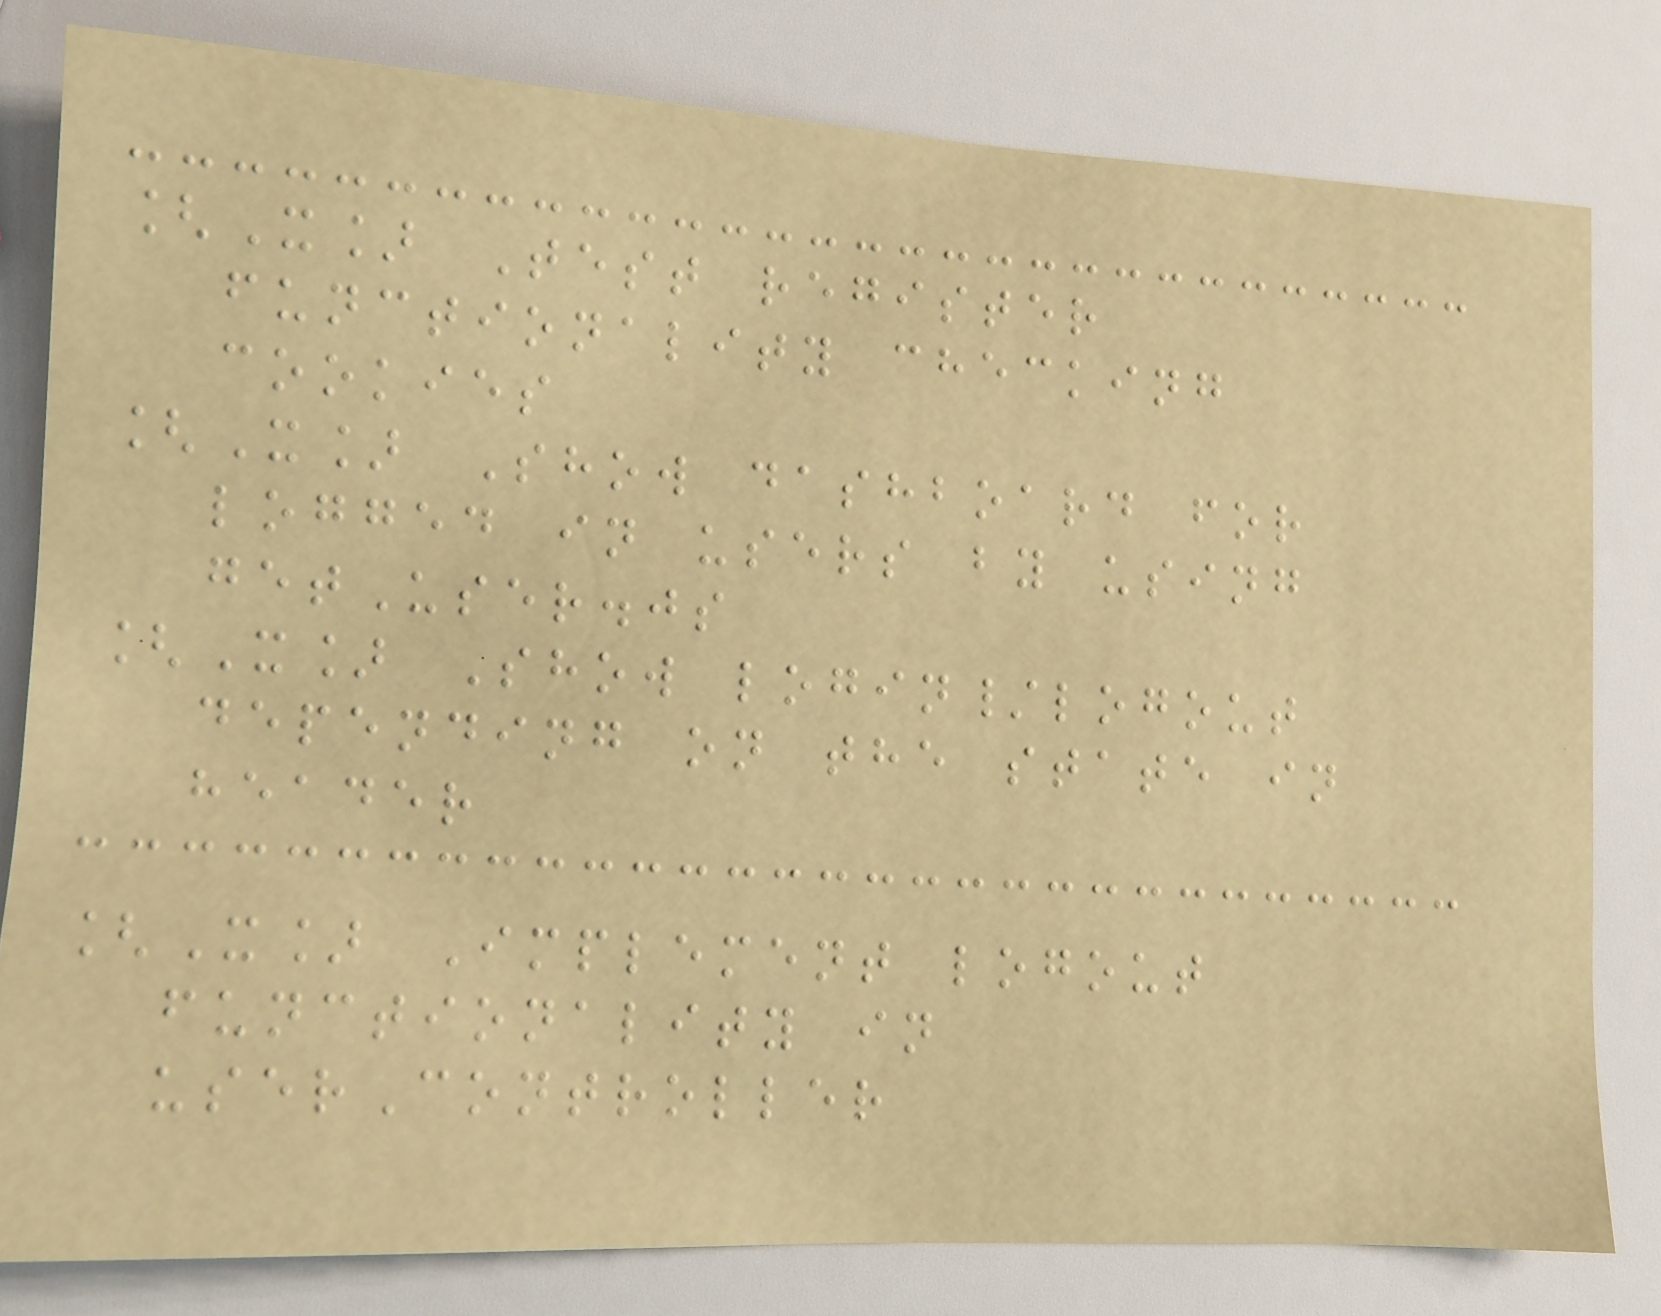[X] Test register
functionality checking
cookies
[X] Show dashboard for
logged in users by using
getUser.js
[X] Show login/logout
depending on the state in
header
[X] Implement logout
functionality in
userController
